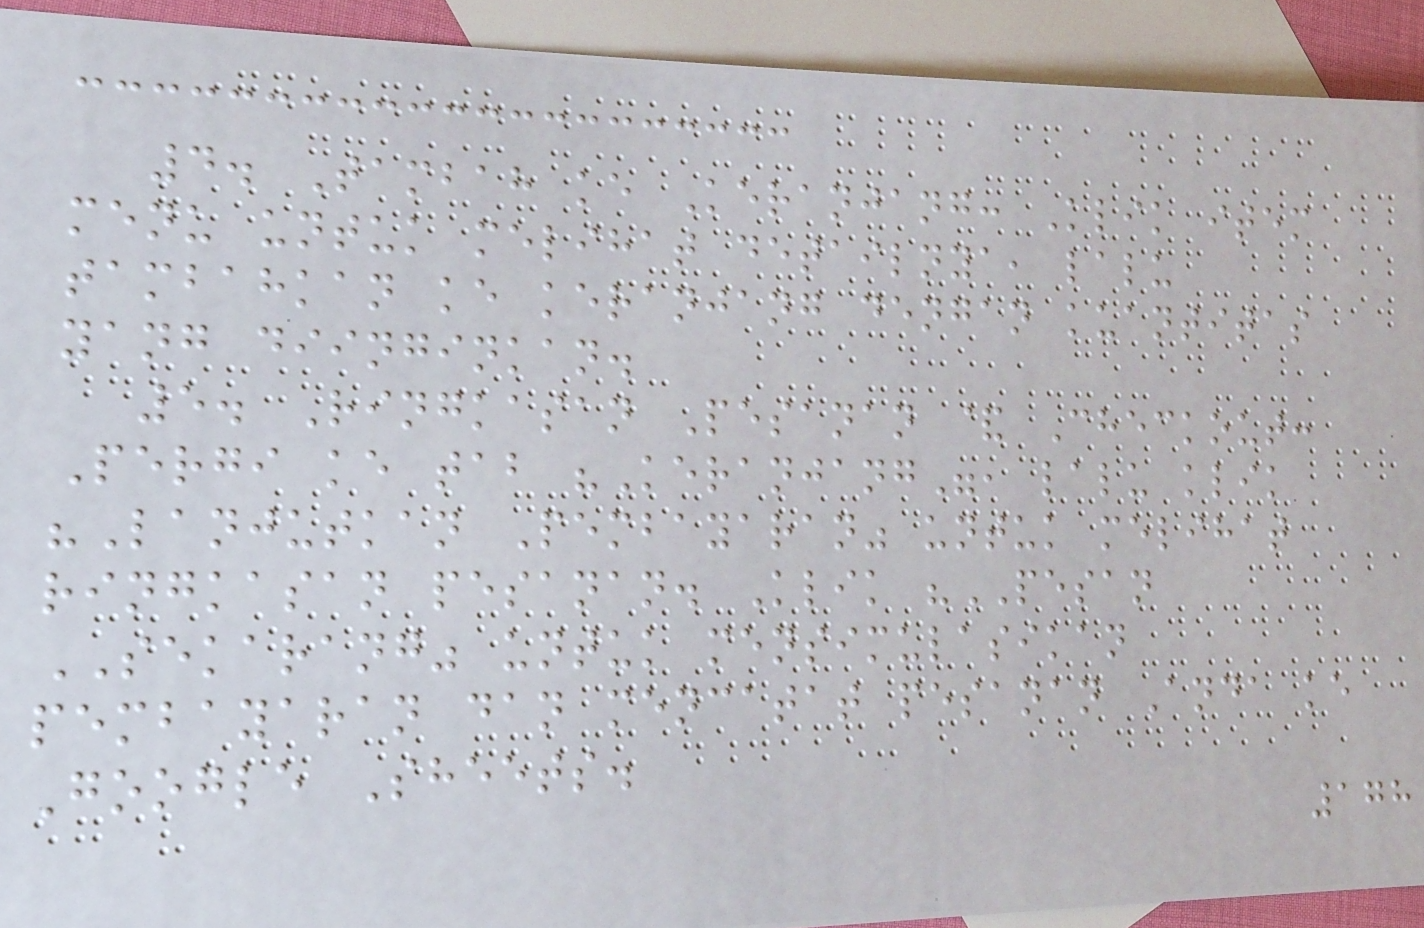4. Tambah ke Keranjang: Klik item
menu untuk melihat detailnya, lalu
tambahkan ke keranjang dengan kuantitas
yang diinginkan.
5. Ringkasan Pesanan & Checkout:
Pergi ke tab "Keranjang", lalu klik
"Lanjutkan Pembayaran" untuk melihat
ringkasan pesanan. Klik "PESAN
SEKARANG" untuk mensimulasikan
pembayaran dan mencatat pesanan Anda ke
Google Sheets.
178
